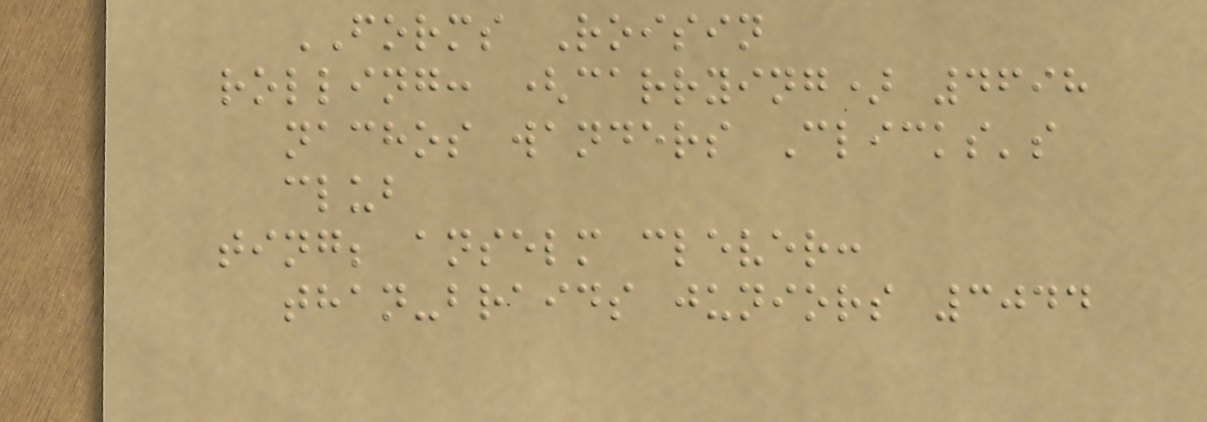FORMS Roisin
rolling: (carrying) 4698
nachos wanders Clicks's
club
ting; anselm clever:
than-braids juniors 3044
